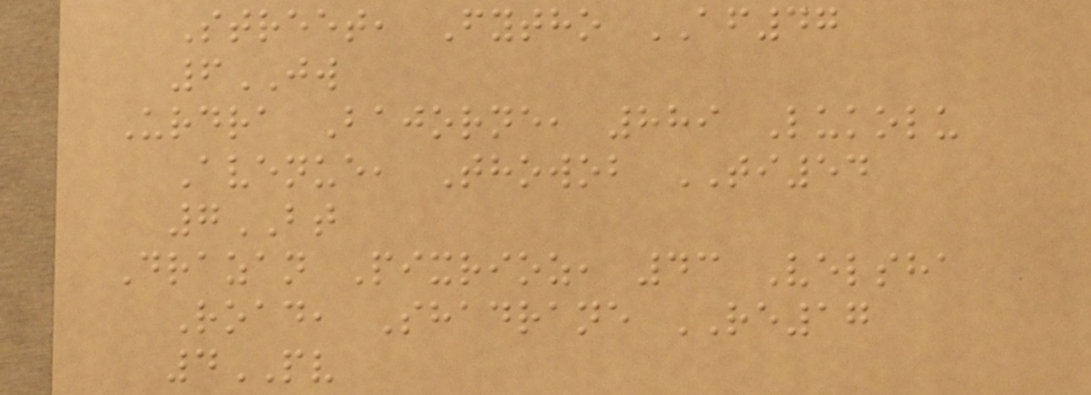Street, Fytho AF47
6JW
Urdra Bajorne, 889 Lukolu
Avenue, Thowob TI54
7BT
Drazan Pixrioz, 43 Velsha
Road, Shadrane RE17
4PV
